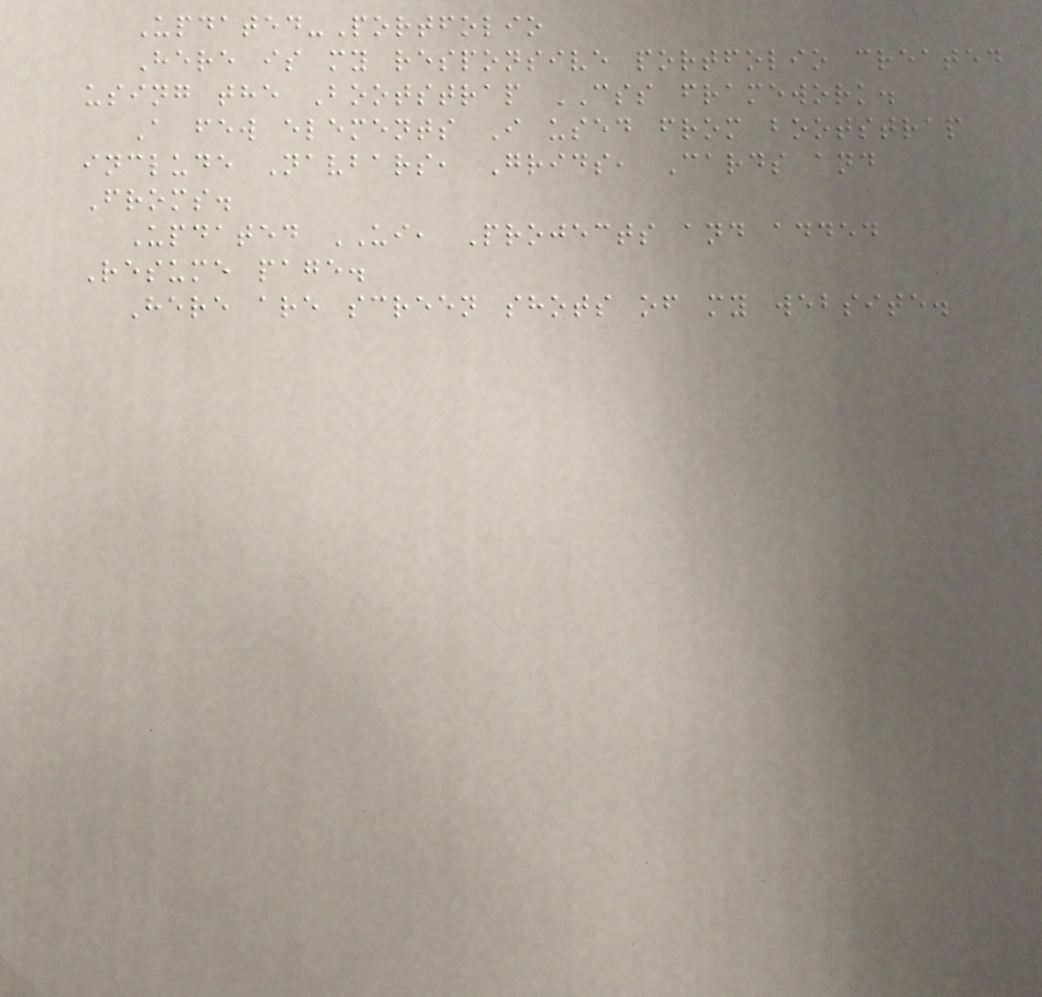Updated-Portfolio
Here is my responsive portfolio created
using the Bootstrap CSS framework.
A few elements I used from bootstrap
include Navbars, Grids, Cards and
Froms.
Updated UI, Projects and added
Resume page.
Here are screen shots of my website.
